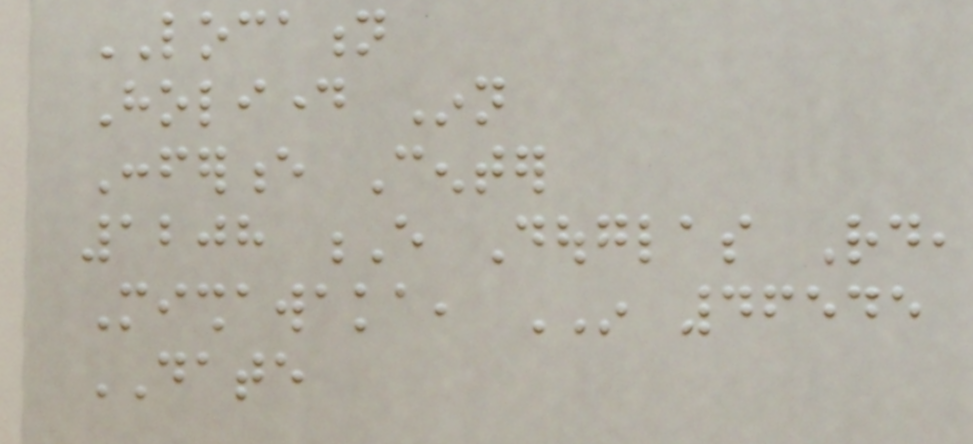LOCATION
Holiday Inn
Conference Center
1208 E Douglas Rd,
Mishawaka, IN 46545
DATE
